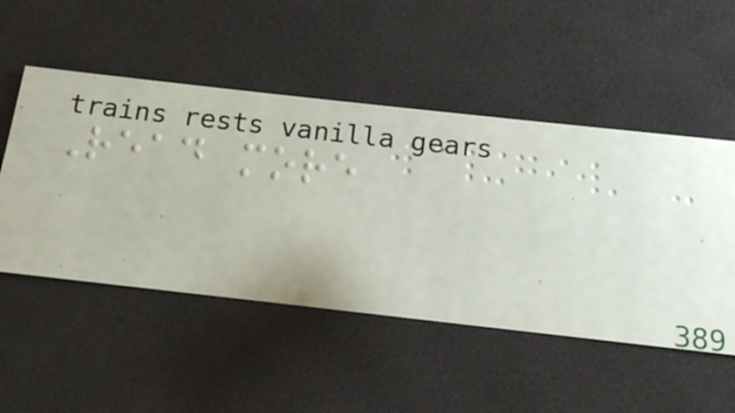Read more
